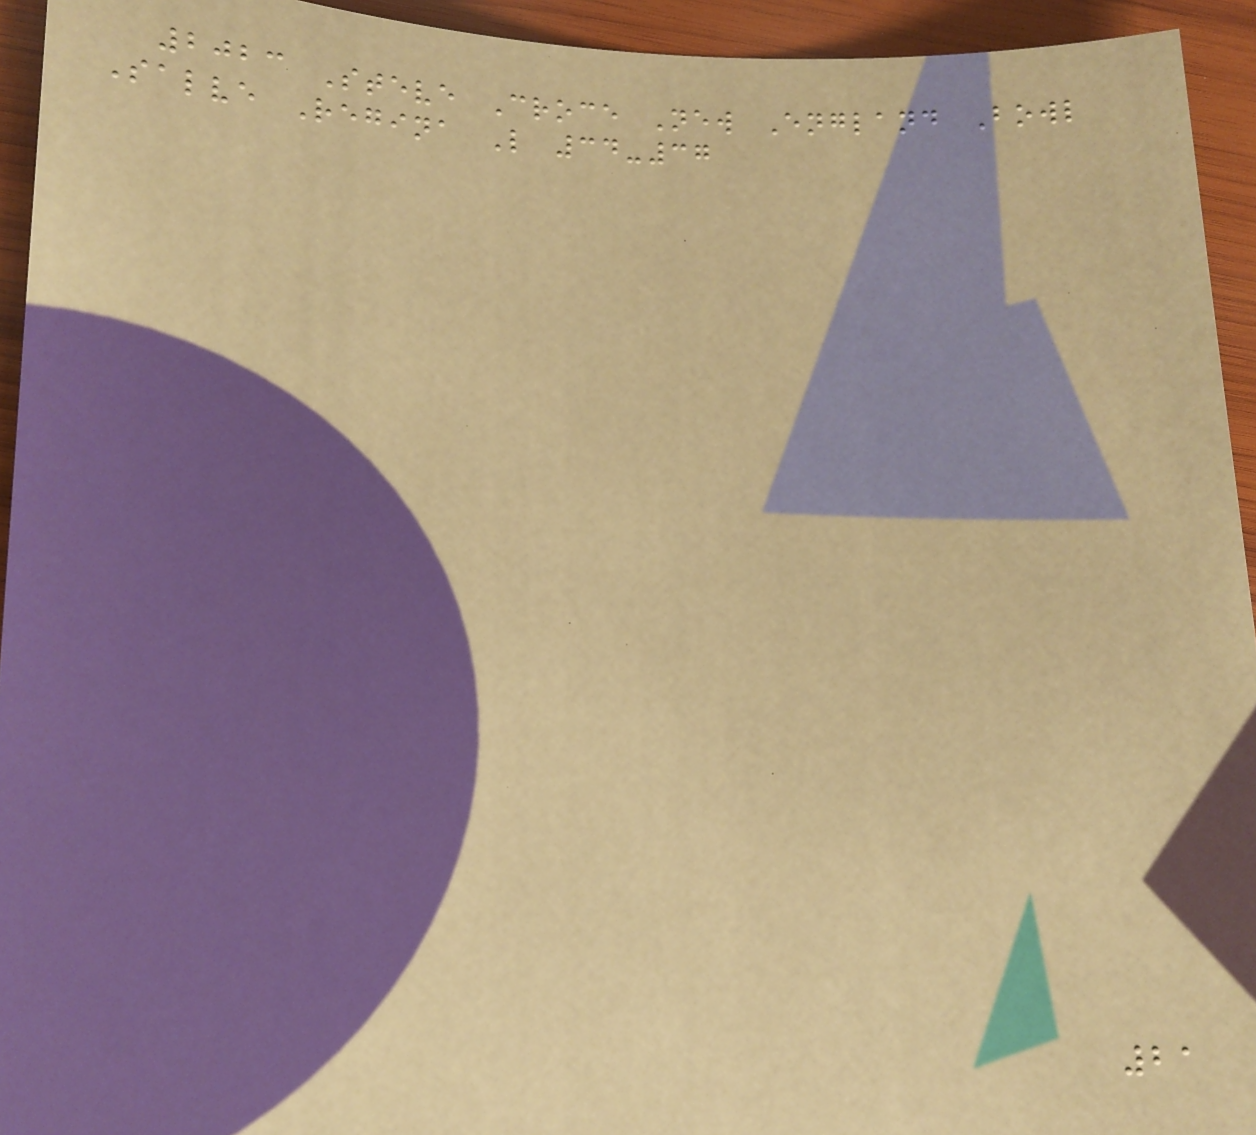2023 Steve Croce New England Bowl
Salve Regina L 34-37
21
